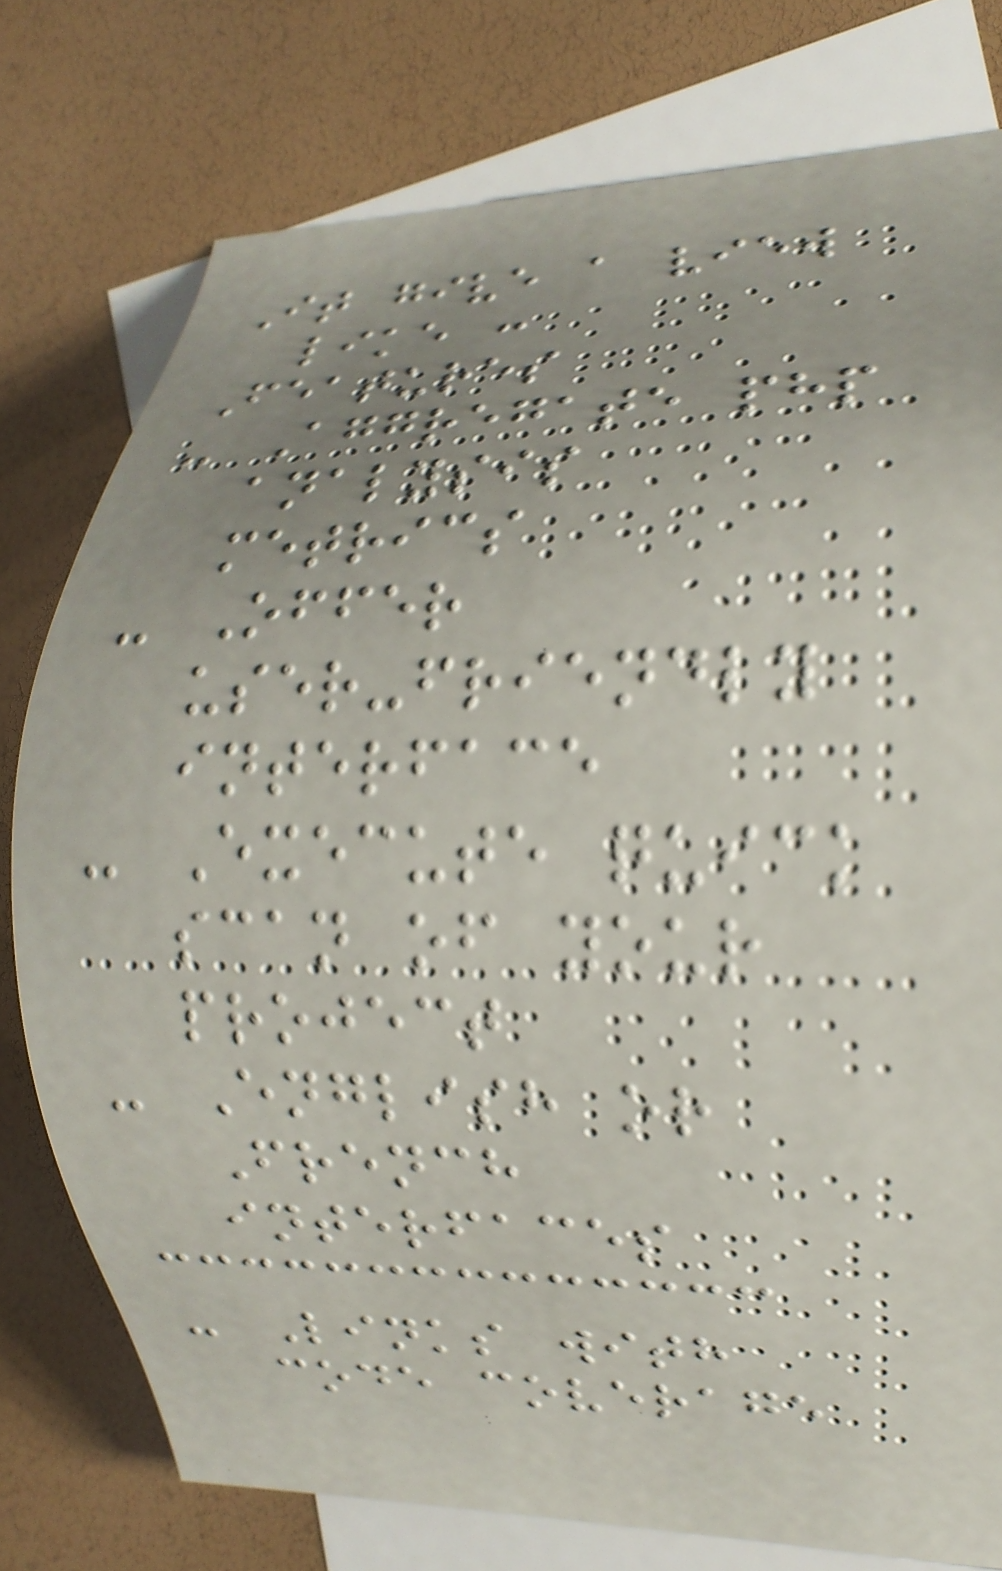It give a view
like :
Features
- Aggregate php
analysis
metrics
- Offer
user-friendly
interface
- Execute quick
scan of your
project
- English or
French
interfaces
- Links with
code coverage
